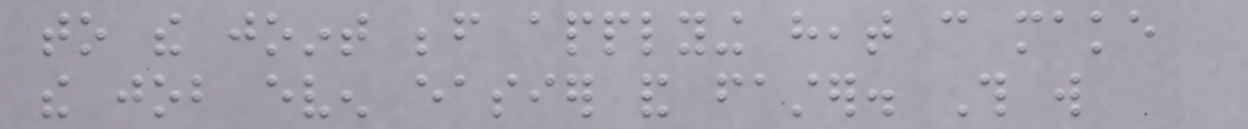to the joint before applying heat can make
the job even easier and faster. This will
